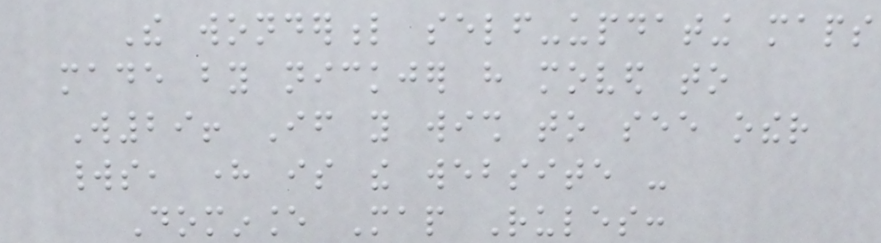The wonderful self-updating maps
made by nickjer have moved to
W29! If you wish to see other
worlds, here is the website -
Dominance Map Rules:
